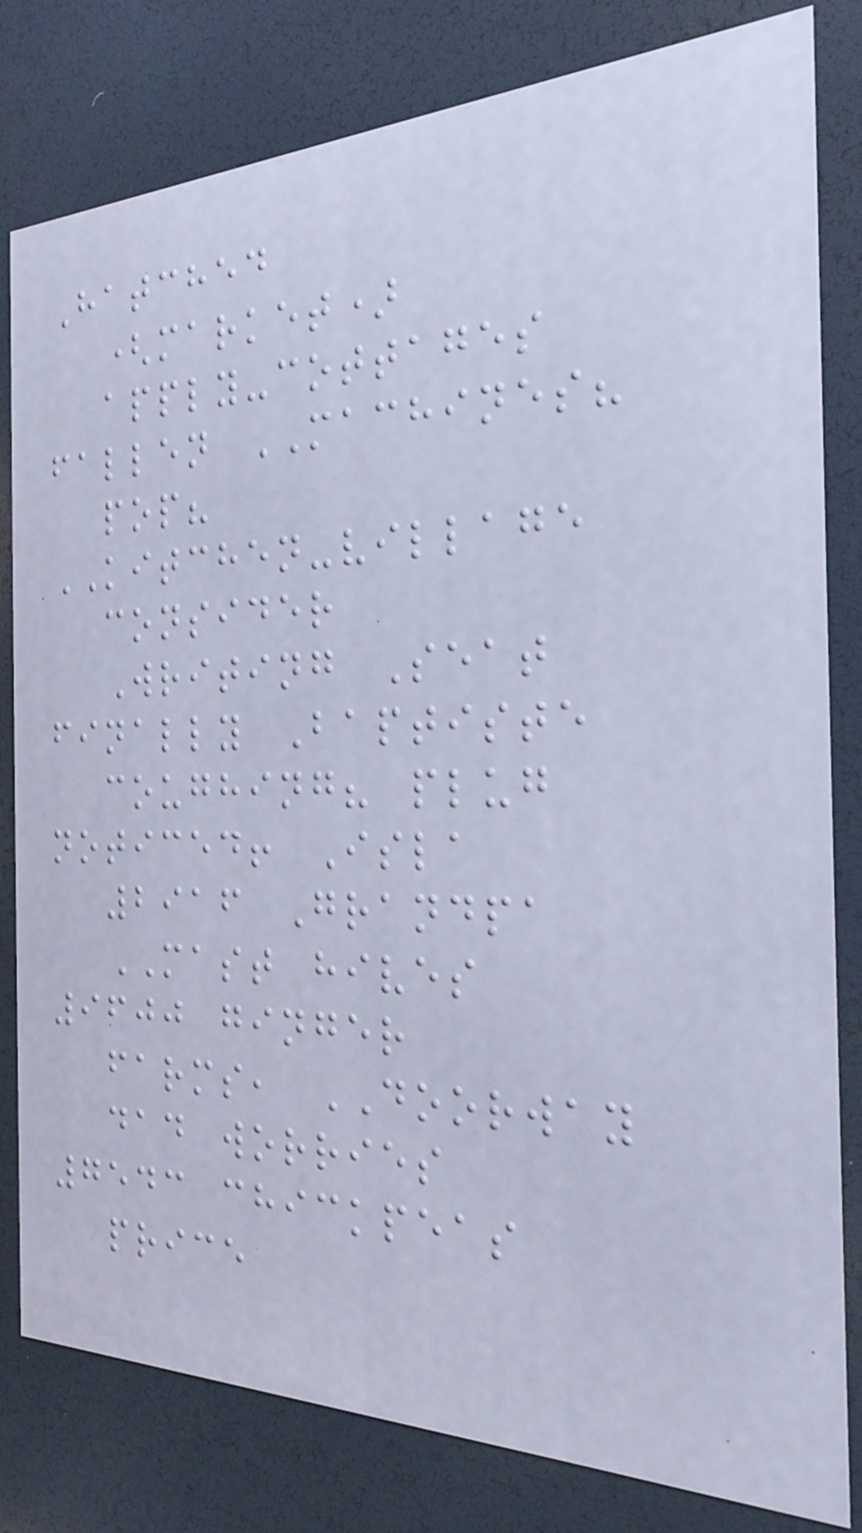Hatched
(market)
apply-cottages
fallen MACHINES?
pop?
KITCHEN-village
consider
Writing Seat
finally Baptiste
coughing? plug
noticed! Isla
2916 Grandpa
MAST hives
9600 ginger
farms, DOORWAY
dad worries
7543 chickpeas
price
